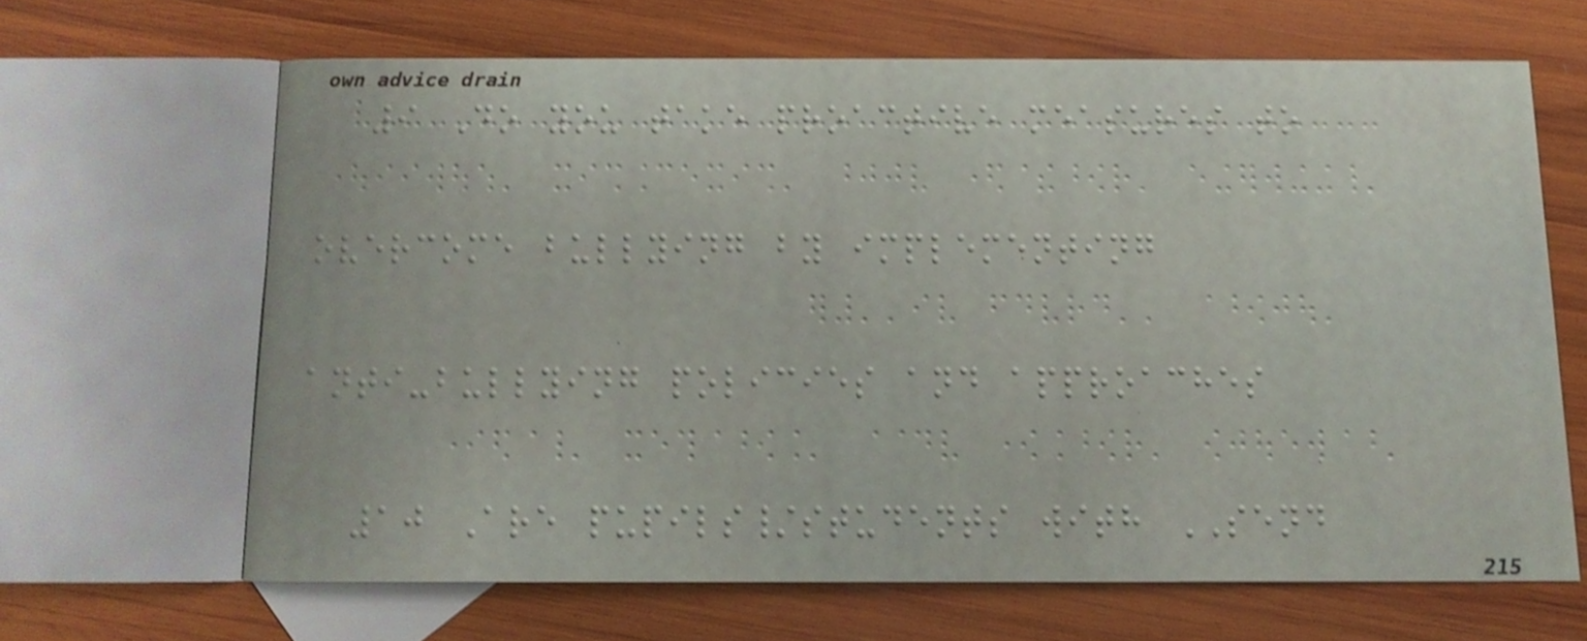9 Do you take proactive measures to
overcome bullying by implementing
anti-bullying policies and approaches
10 Are pupils/students with SEND
